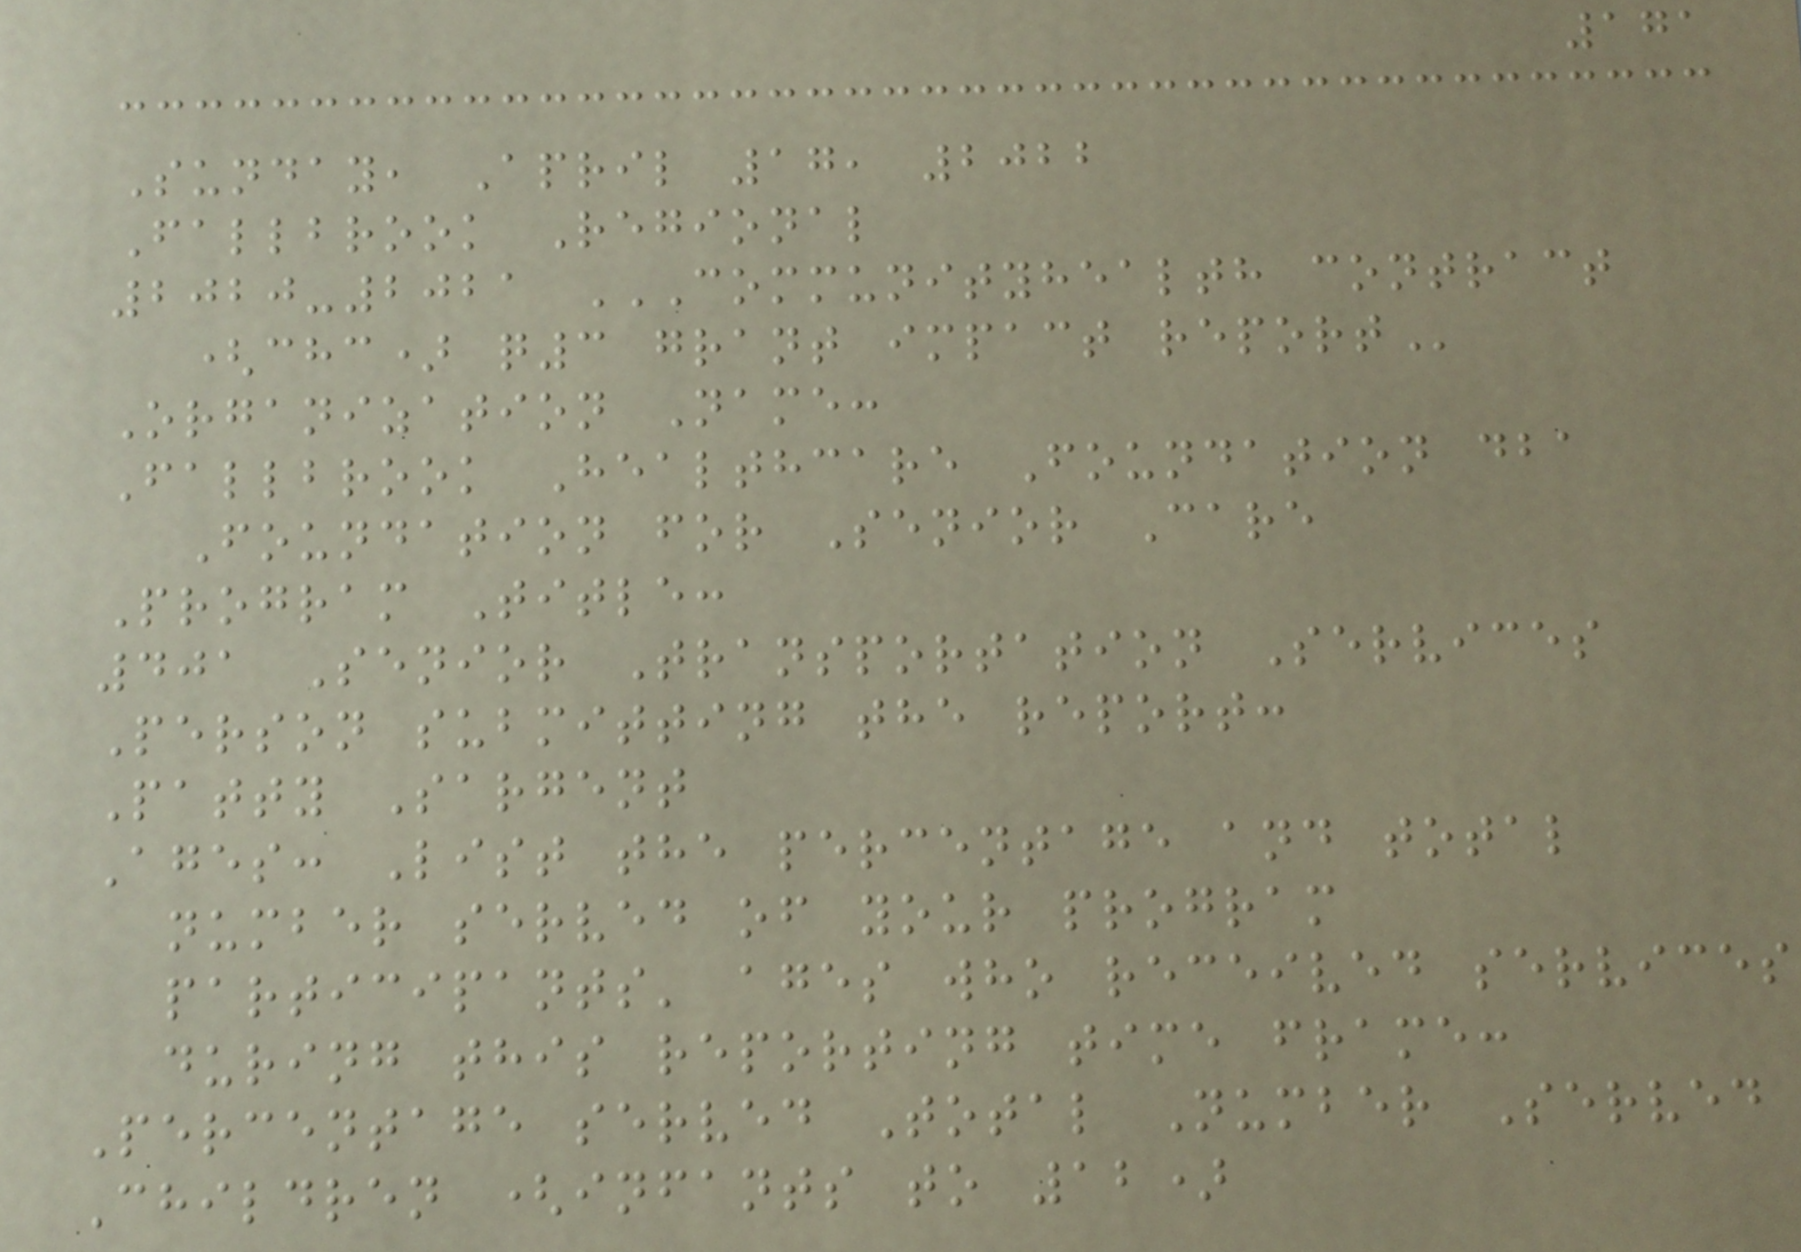171
Sunday, April 17, 2022
Fallbrook Regional
2020-2021 COMMUNITYHEALTH CONTRACT
(CHC) Q3 GRANT IMPACT REPORT
Organization Name:
Fallbrook Healthcare Foundation dba
Foundation for Senior Care
Program Title:
401 Senior Transportation Services
Person submitting the report:
Patty Sargent
Ages: List the percentage and total
number served of your program
participants' ages who received services
during this reporting time frame:
Percentage served Total Number Served
Children (infants to 12)
